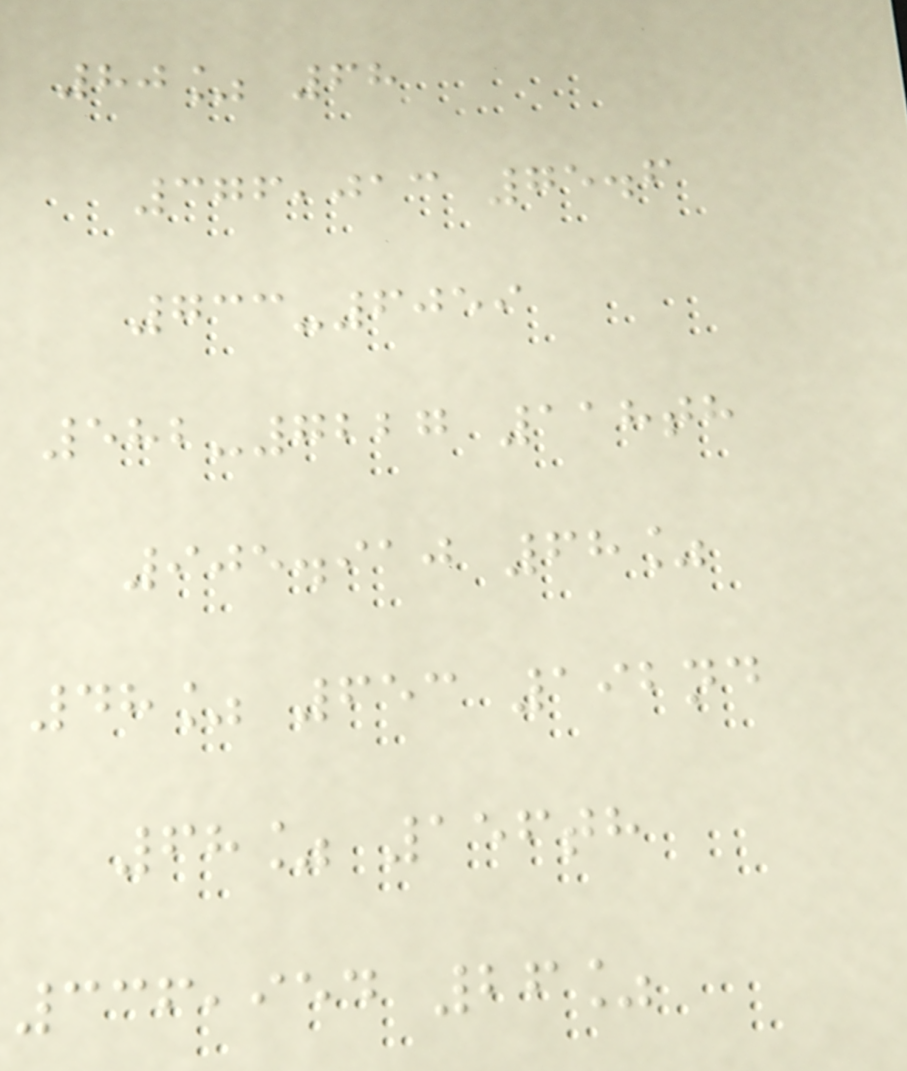80% 68
376,013 75.6
733-6059
582-7227 118th
905.910 68%
48% 653 192nd
68% 156th
336,954 26%
